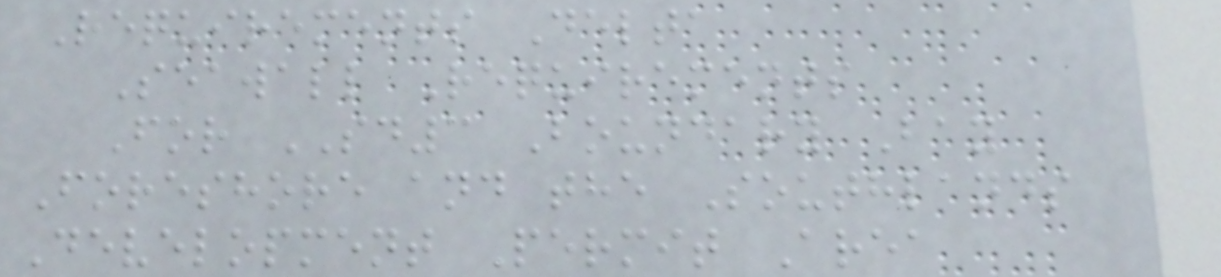Requirements Delta
Seawall Requirements
For SD3 Boundary Bay
Foreshore and the Southlands
Development Permit Area
